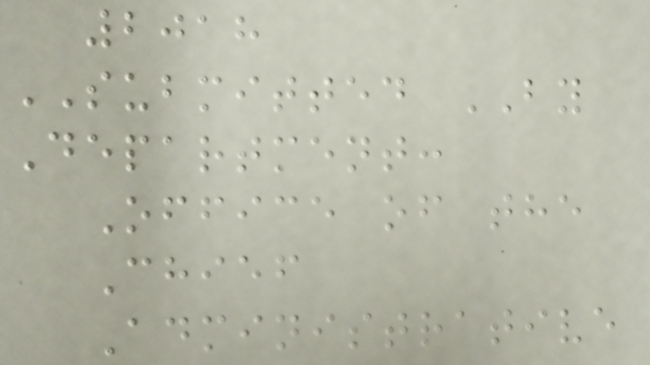2018
SUBMITTED BY
Department:
Office of the
Chief
Administrative
